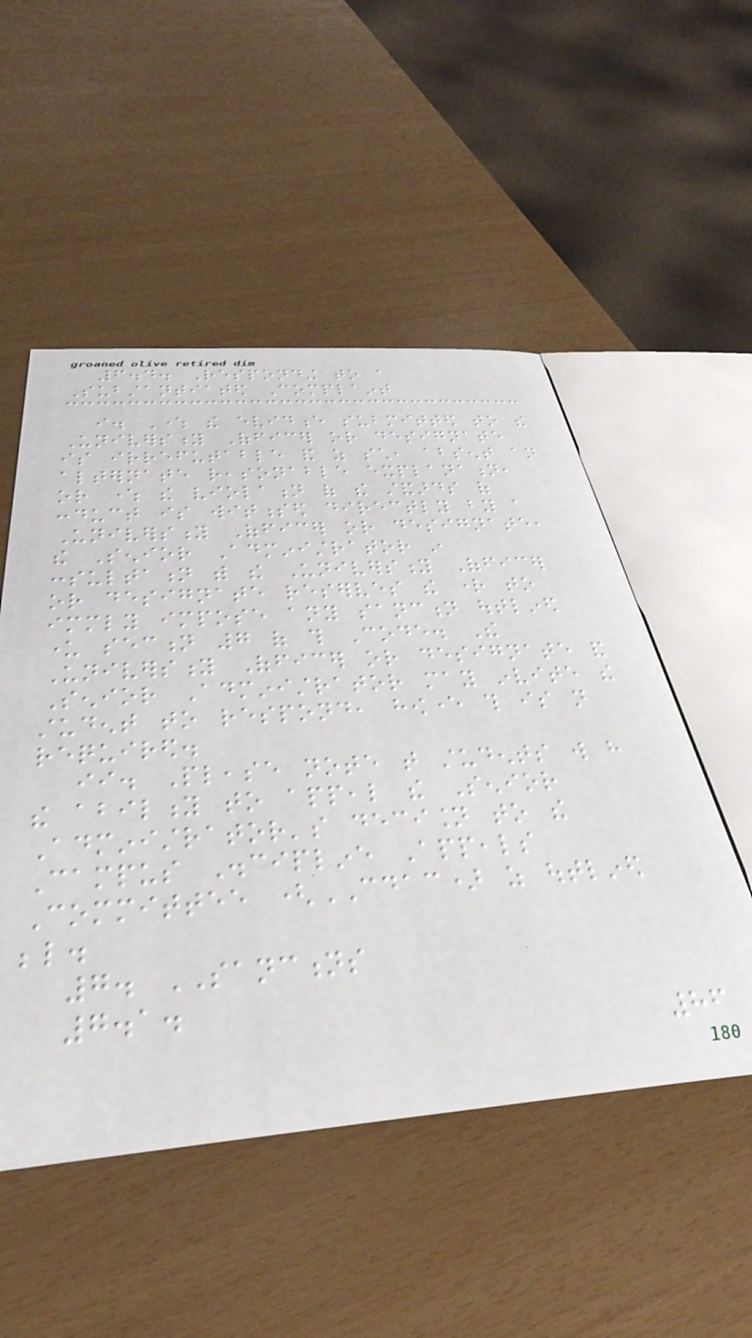6.4. Responding to a
Substantiated Complaint
i. Where the evidence submitted to the
University Officer or designate
is irrefutable and as such, absent an
alternate reasonable explanation,
or where the violation of the standards of
conduct is witnessed directly by a
University Officer or designate,
the Senior Administrator in
consultation with the University Officer
or designate reserves the right to
immediately impose any sanction outlined
under section 7 of this Code. The
University Officer or designate and
Senior Administrator may invite the
student to respond, however this is not
required.
ii. Please note that students will have
the ability to appeal the Senior
Administrator's decision to the
Campus Discipline Appeals
Committee (CDAC) as outlined
below.
7. SANCTIONS
7.1.
86
